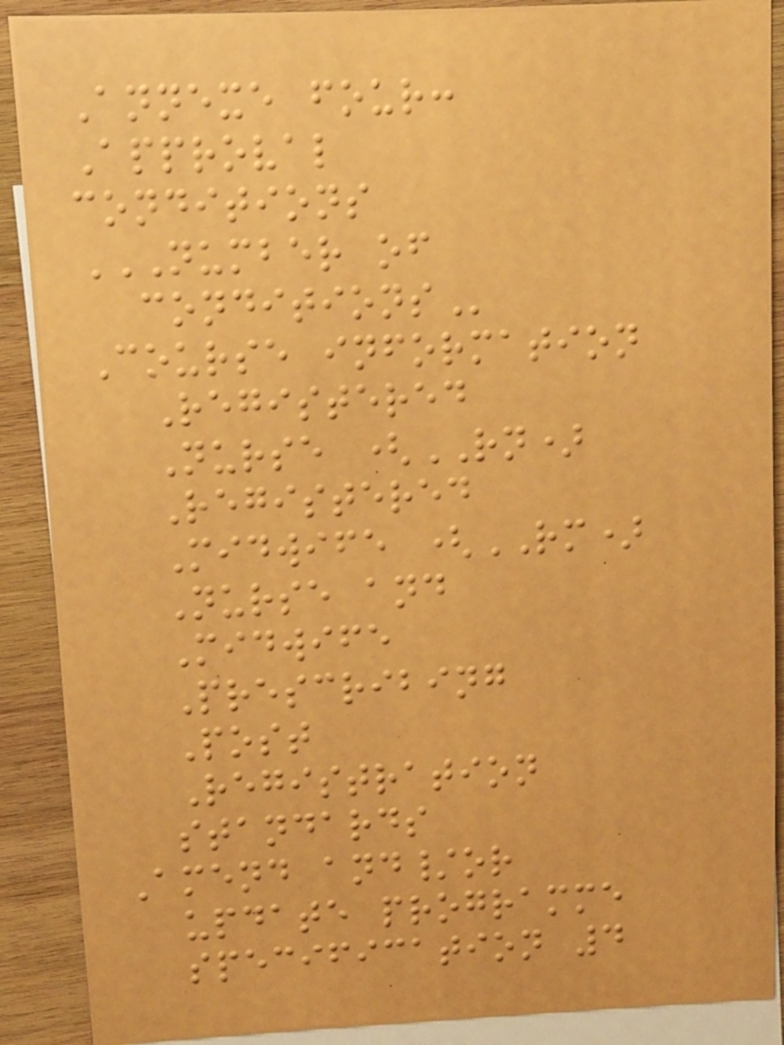Annexe four:
Approval
conditions
NUMBER OF
CONDITIONS
Course information
Registered
Nurse (RN)
Registered
Midwife (RM)
Nurse and
Midwife
Prescribing
Post
Registration
standards
Amend and/or
update programme
specification 4
